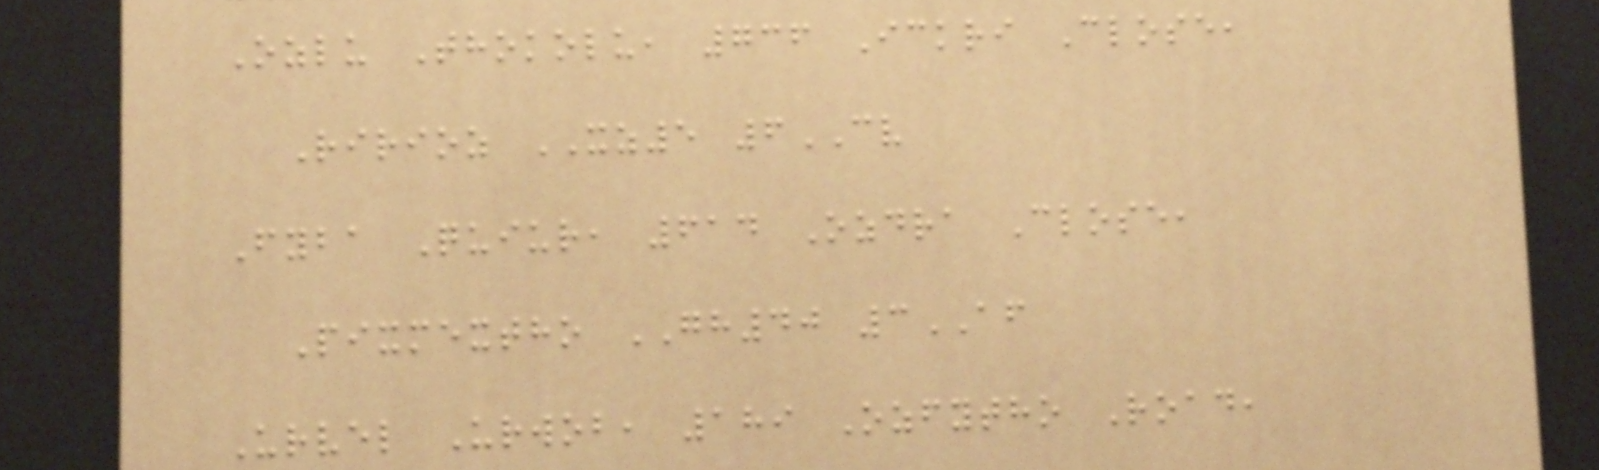Ozlu Thokolu, 736 Ickri Close,
Ririoz XZ5 6CV
Fyba Quiur, 614 Ozdra Close,
Pixmextho GH40 3AF
Urvel Urwob, 189 Ozfytho Road,
